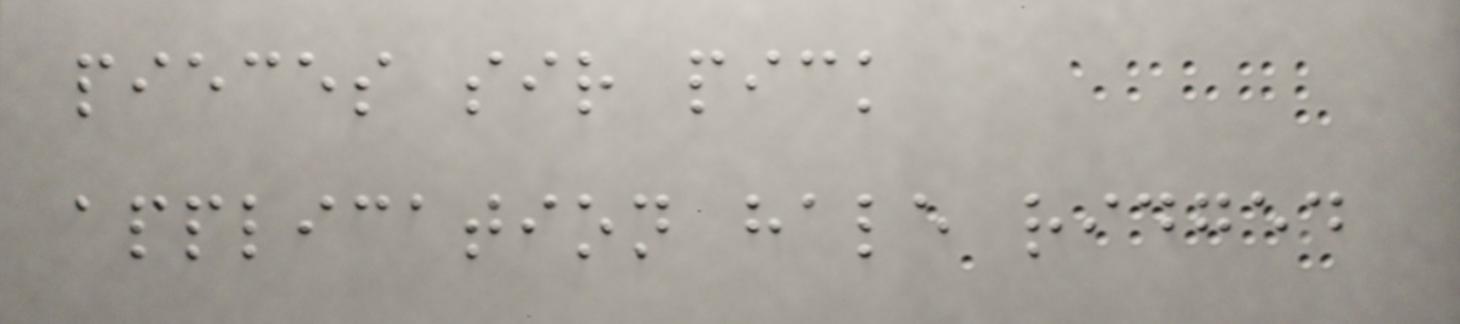pieces sir pick
application hale ridged
